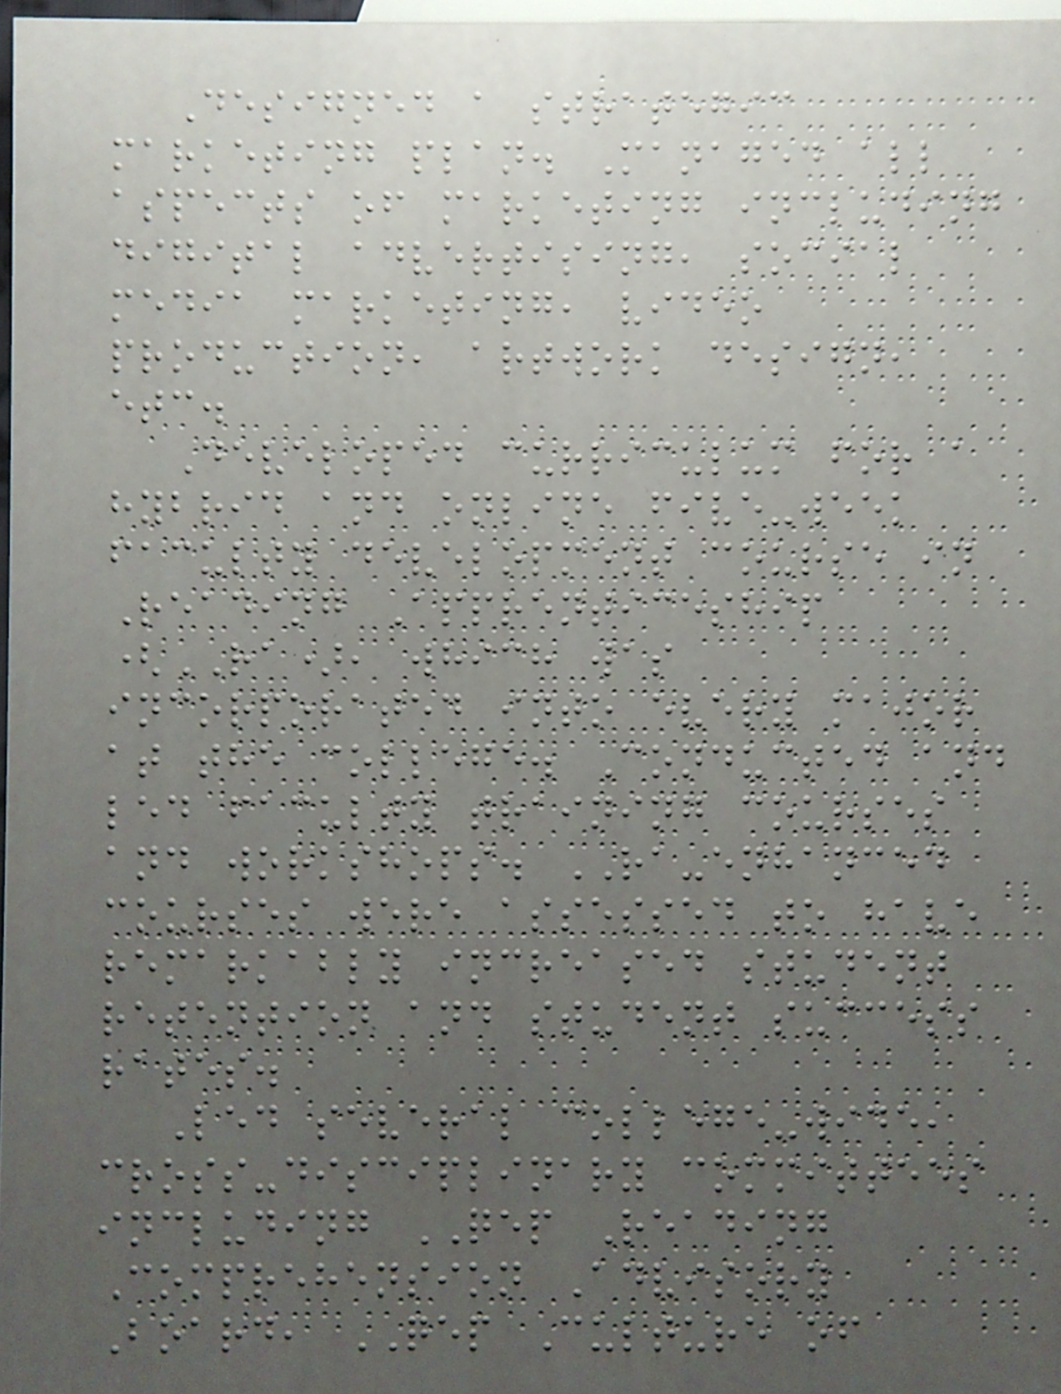Designed a strategic
marketing plan. Managed all
aspects of marketing including
digital advertising, social
media marketing, video
production, artwork design,
etc.
Developed curriculum for a
hybrid and online five-week
faculty development course in
Reading Apprenticeship
(RA), which was
incorporated into every major
at the college. Conducted and
led faculty training courses
and workshops. RA-enhanced
courses were assessed to have
remarkably increased student
retention and student success
rates.
Led several college-wide,
cross-disciplinary committees
including QEP Reading
Comprehension Advisory
Board, QEP Culture of
